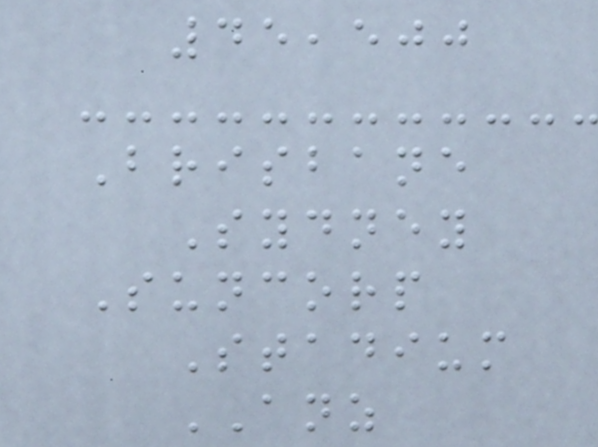45,500
Brisbane
Sydney
Suncorp
Stadium
ANZ
